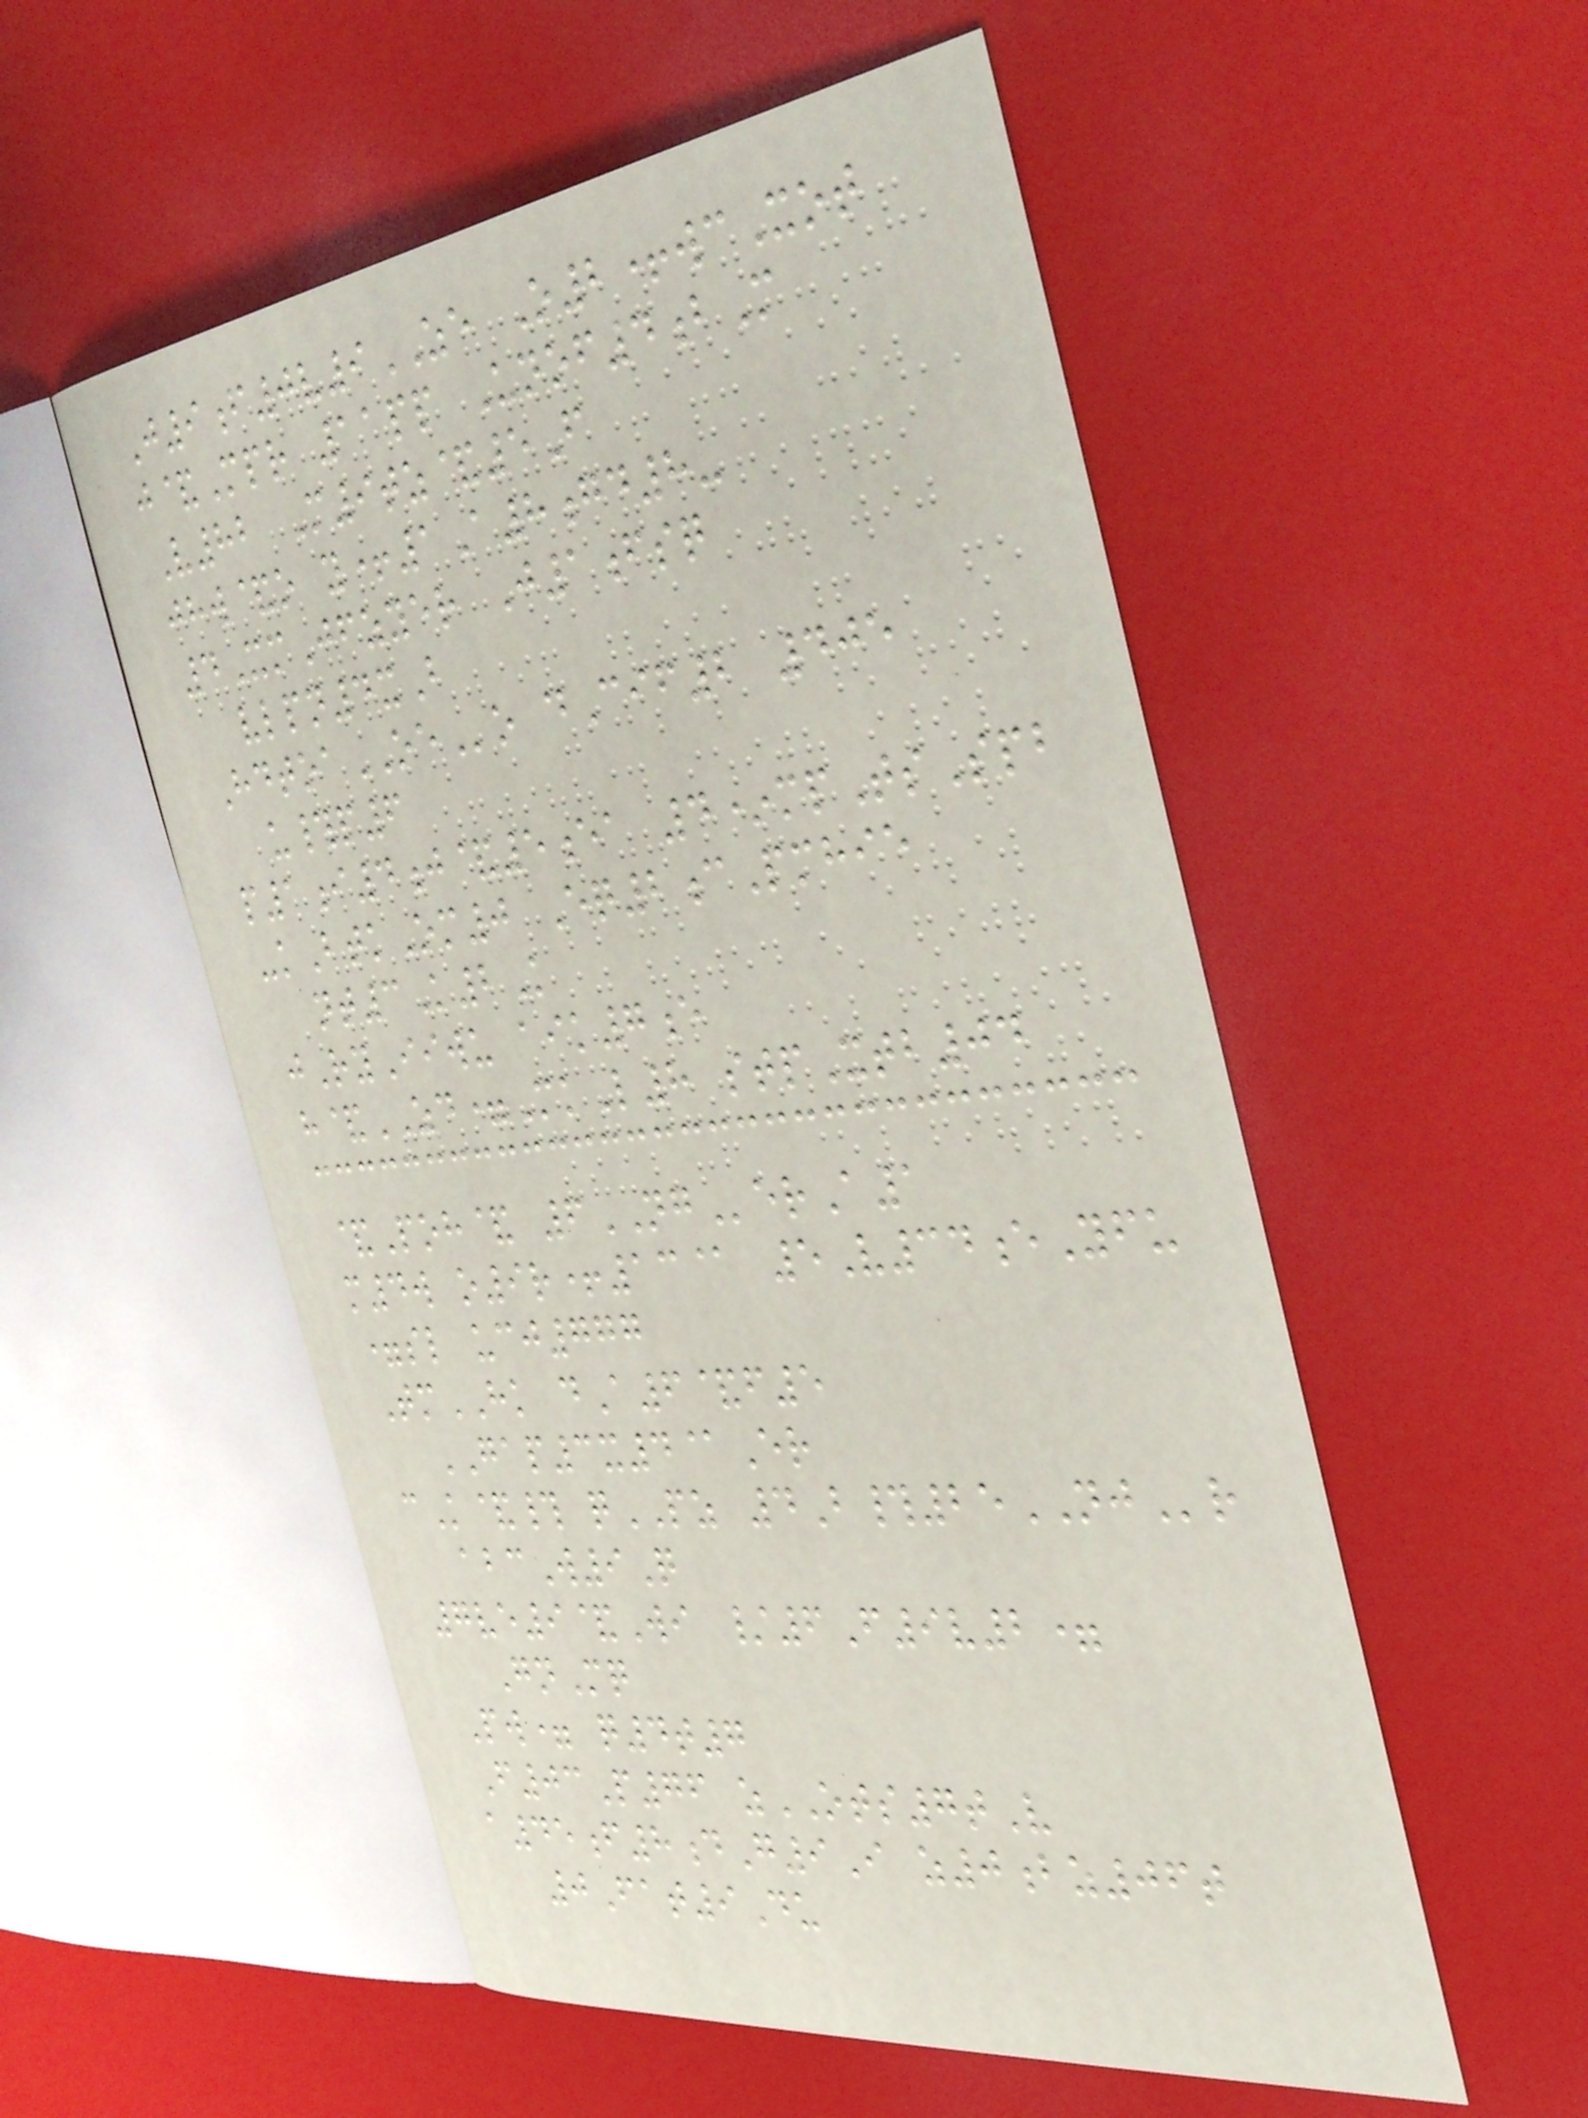J9f0v9ZE O2+wcXot
j&Mpr 11pp Unof4bM
V82 M9tz&5F
jhw&o y+1A8gd8-
4XmJfzyer J1fsq
vlpn4xB
HdtoaOEo dCif2 405
u#p6
p1i4j&5ea 4*mpTsSpb
-kBtkOm0 Eq2cPmhie
nt3K2K
jRyIiwu aik7e
h&ZD=MkL8 stpXtb04
&Poh& 6NGerA1
m4w o9r+13@ 5V34eYfu
=sl ucj777
TmHK dA6&f5
GAP3x4@Er
cK&# qPZ 4B#25NJr
abcW9Q
7ve9&Wi /6F9v2=
GnMq
Pw= q4t7
F03P76 zOTS7tV
a45f8dG9I z0bz06t
0Fat9Du
